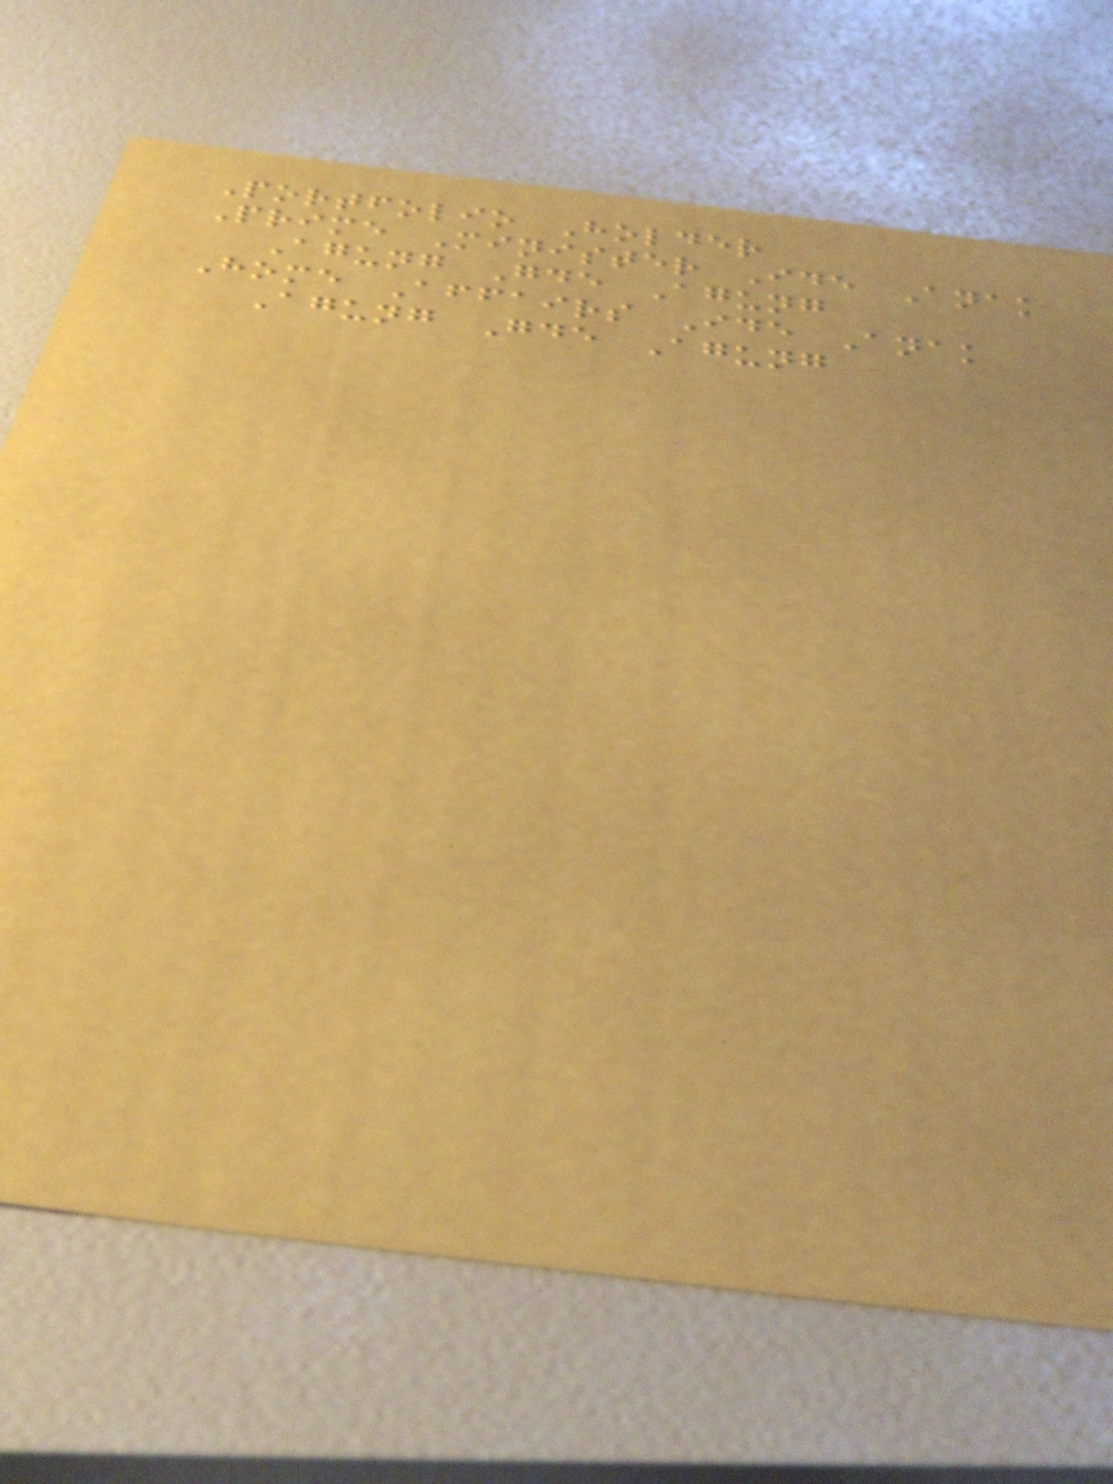Portfolio Holder
Prime Minister Ide Anak
Agung Gde Agung
Home Affairs Ide Anak
Agung Gde Agung
